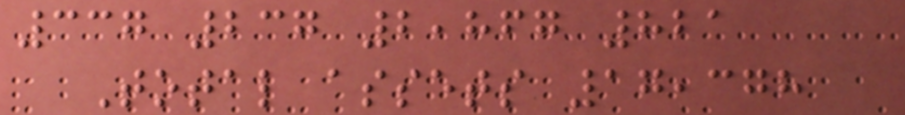337 237 2,867 821
Total assets 17,378
